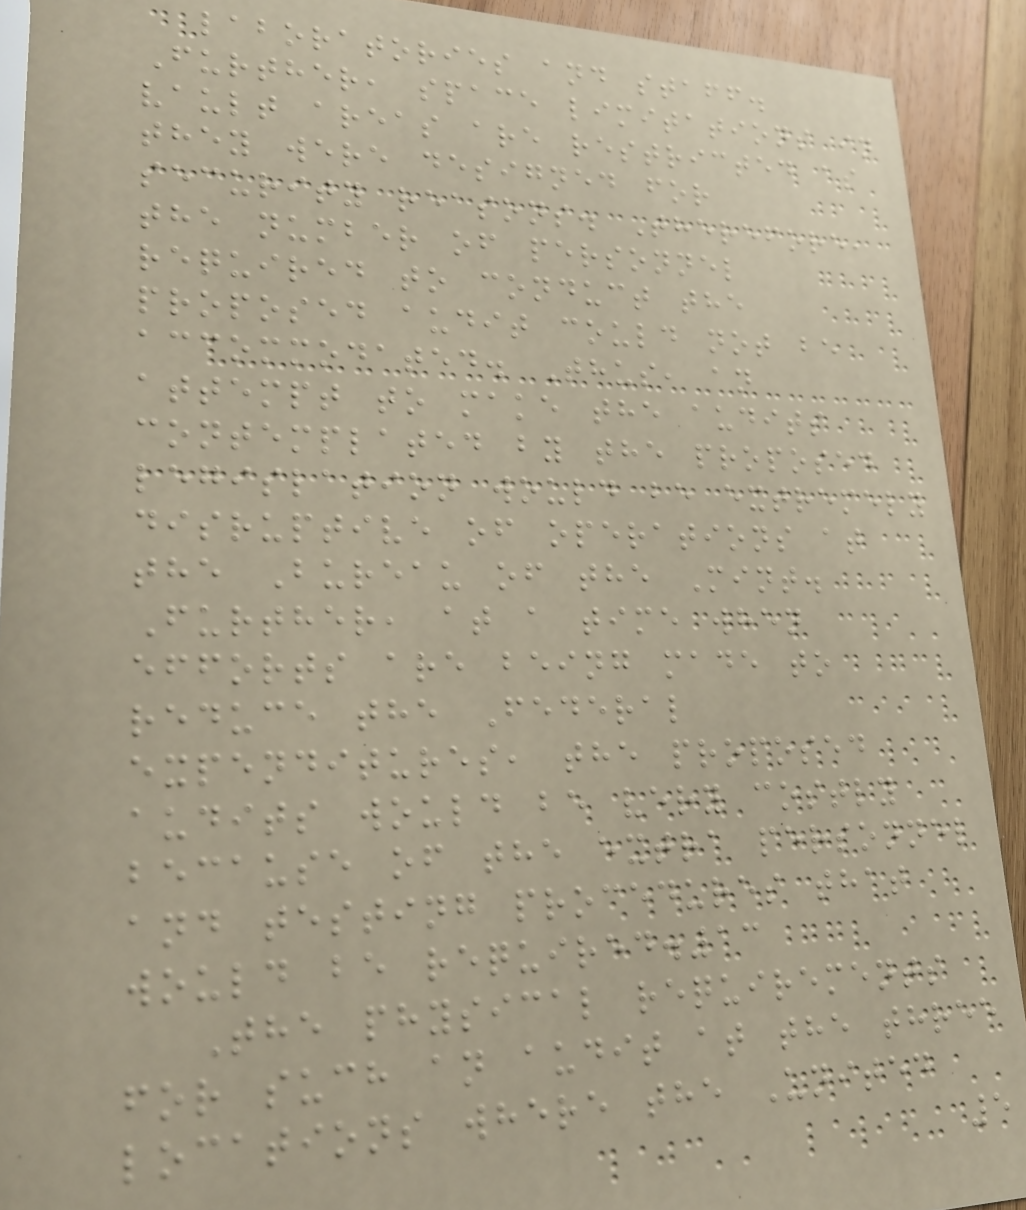laboratories and staff.
Further, space limitations in
vault areas are restricted as
they were designed for
security reasons. Therefore,
the number of personnel
required to conduct the
proposed audit could not be
accommodated. Thus, an
attempt to make the audits
contemplated by the proposed
legislation would be extremely
disruptive of operations at
the Bureau of the Mint.
Further, at a time when
efforts are being made to
reduce the Federal
expenditures, the proposed
audits would be very costly
because of the extra personnel
and testing procedures that
would be required.13
The physical requirements
for such an audit at the three
locations where the United
5
